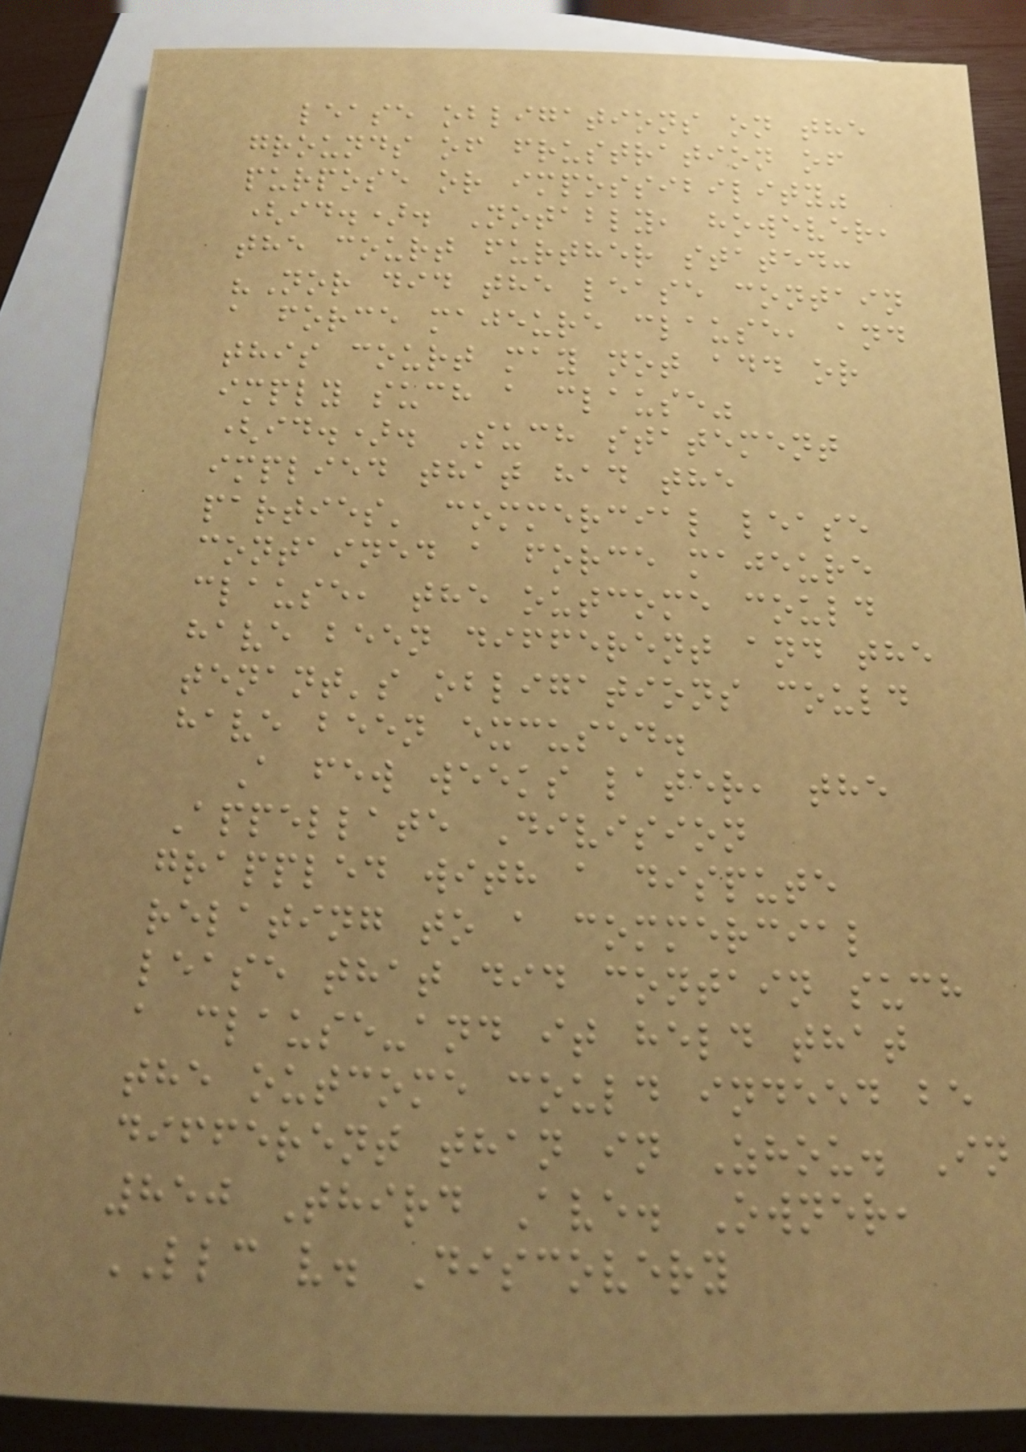lease obligations on the
grounds of frustration of
purpose or impossibility"
(id.). Notably, however,
the court further stated:
"Nor did the lease contain
a force majeure clause, and
this court may not add or
imply such a clause"
(id.). Such statement
implied that had the
parties' commercial lease
contained a force majeure
clause, the outcome could
have been different and the
tenant's obligations could
have been excused.
A few weeks later, the
Appellate Division
grappled with a dispute
relating to a commercial
lease that did contain such
a clause-and it held that
the outcome could indeed be
different than in Zhou. In
850 Third Ave. Owner,
LLC v. Discovery
